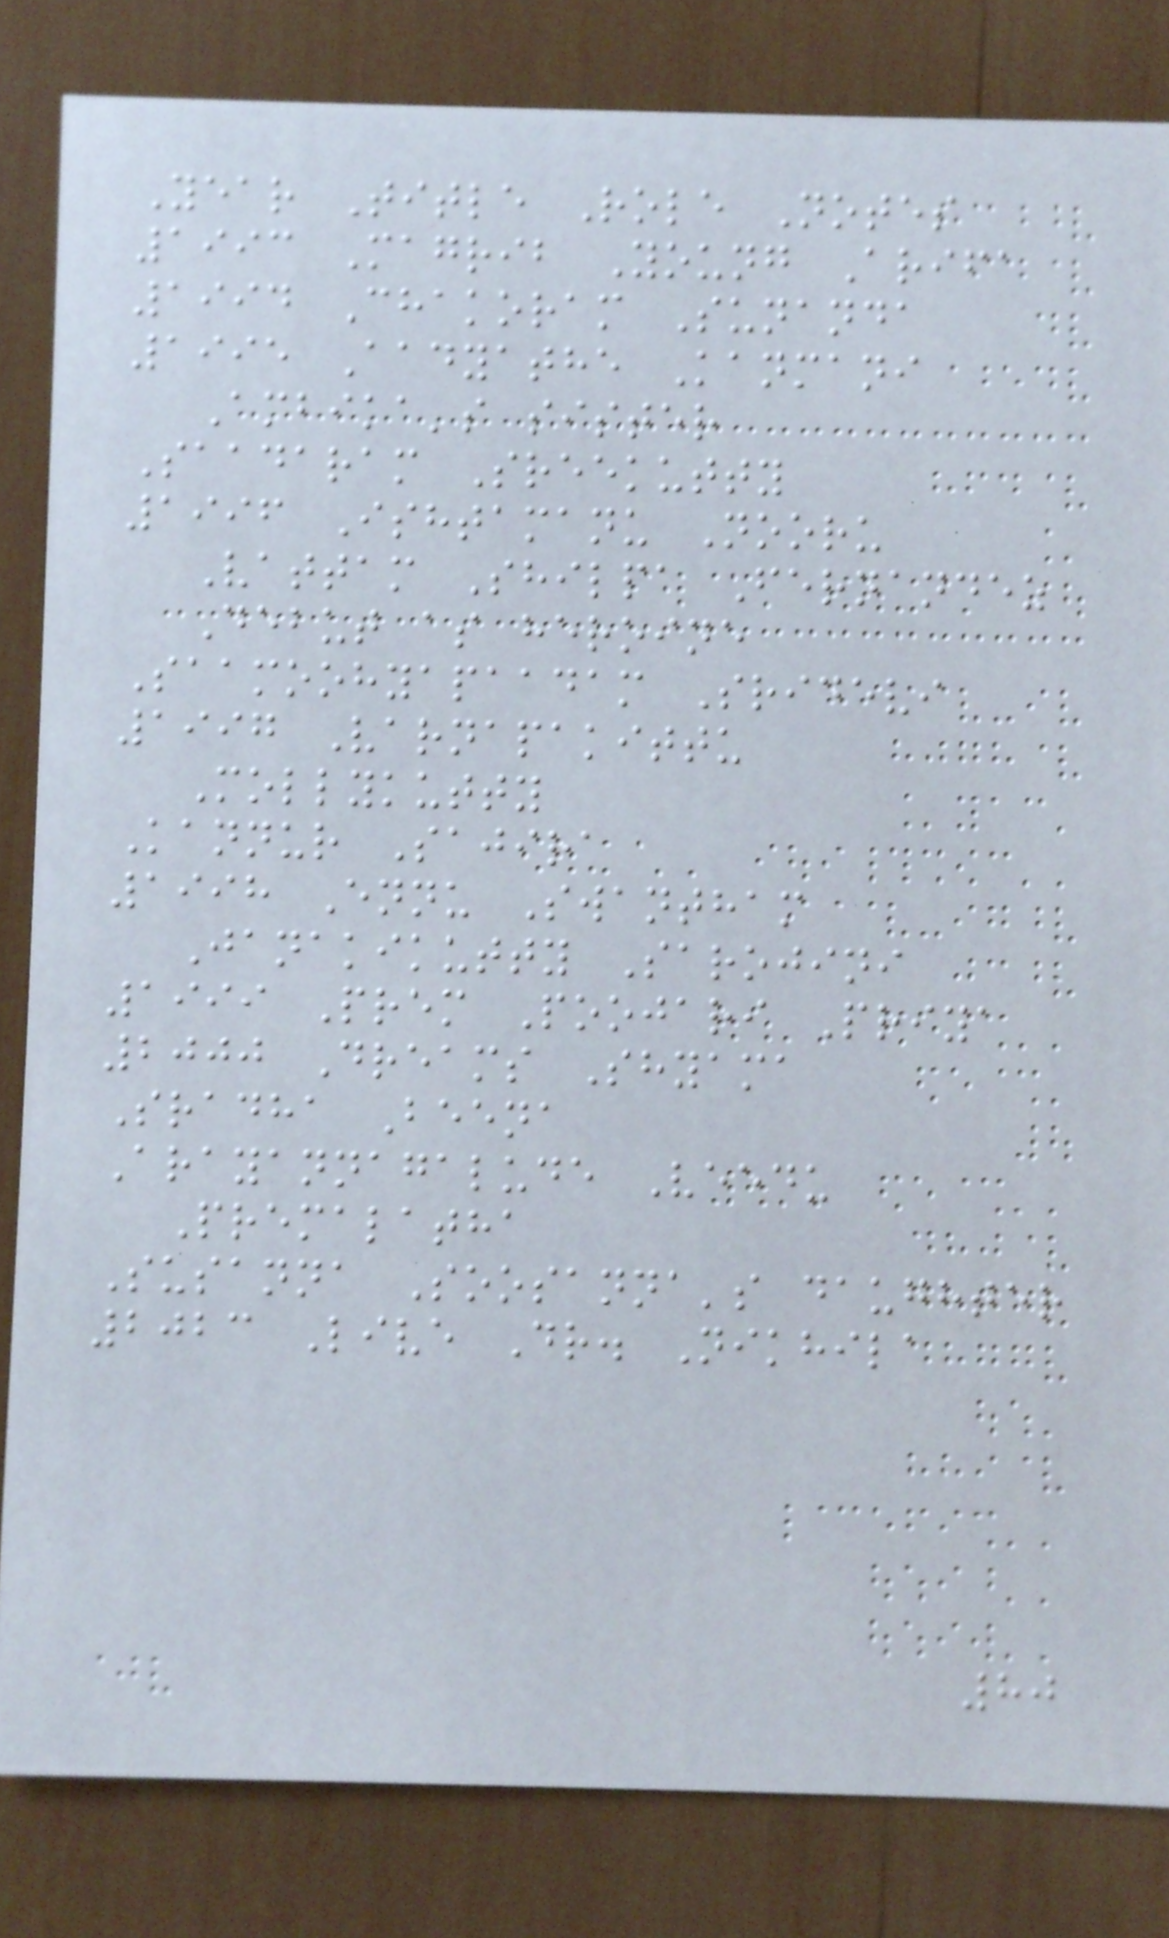Year Title Role Notes
1993 Magrib Young Arifa
1994 Chakoram Sunanda
1995 Aadyathe Kanmani
Ambika's sister
Saadaram Sreekutty
1996 Ishtamanu Nooru
Vattam Shilpa Fernandez
Debut as heroine
Saamoohyapaadam Sridevi
1997 Varnapakittu
Mollykutty
Kannur Sajira
1998 Ennu Swantham
Janakikutty Sarojini
1999 Prem Poojari Priya
2000 Dreams Shyama
Sradha Beena
Arayannagalude Veedu
Premalatha
Susanna Soosanna's daughter
2023 Live Dr. Nikhila
80
